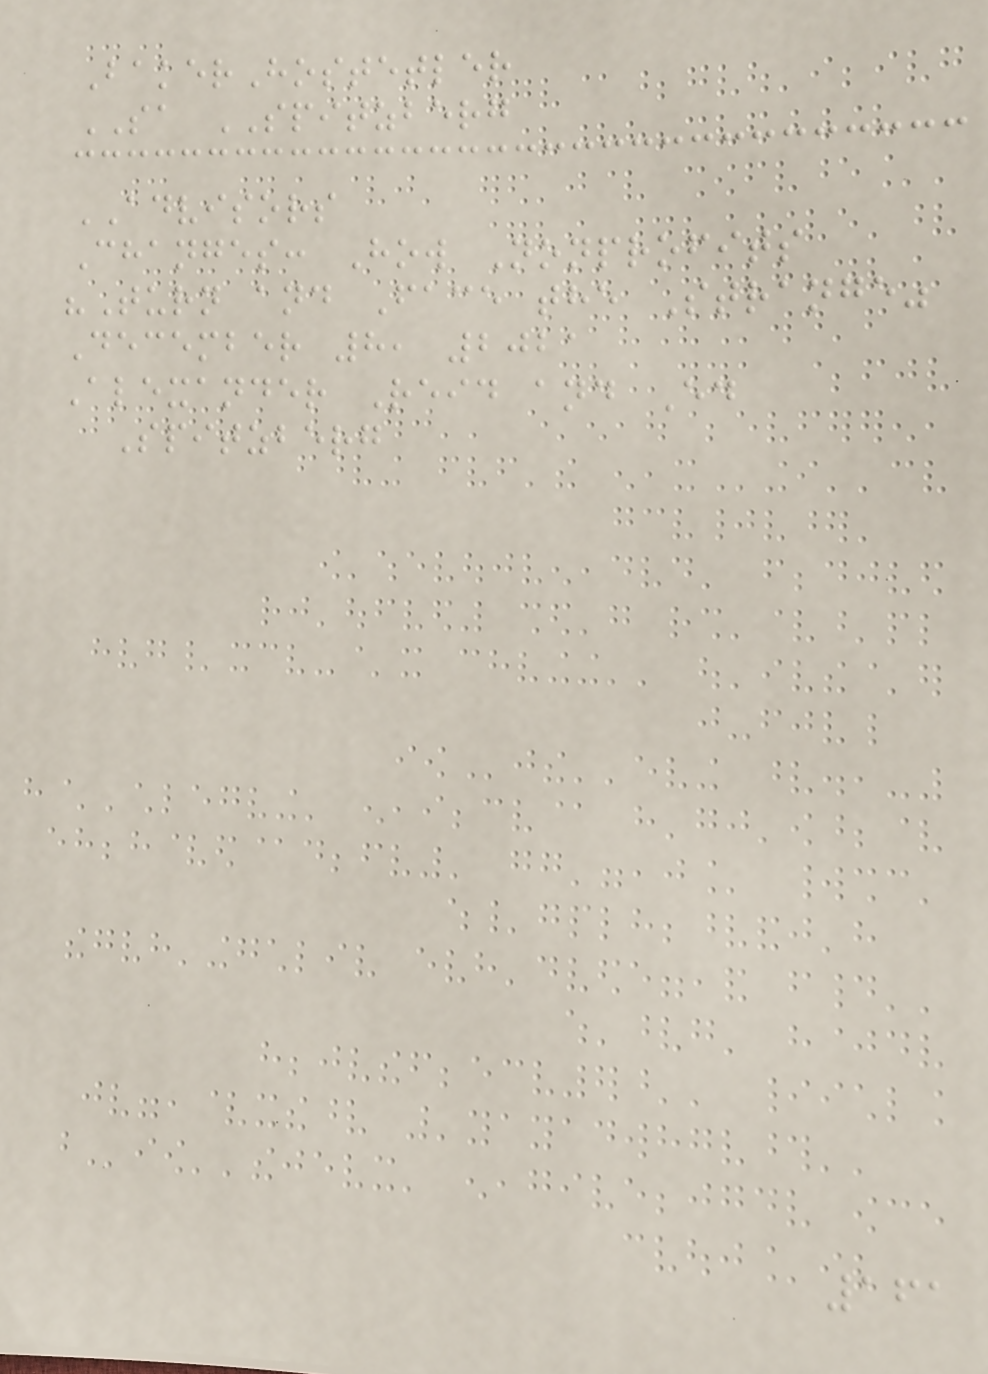BakerHostetler
SA SPITZBERG
ADVISORS
Changes: How Nonprofits
"Turn and Face the Strange"
December 8, 2021
Alexander Reid and Ed
Spitzberg
161
